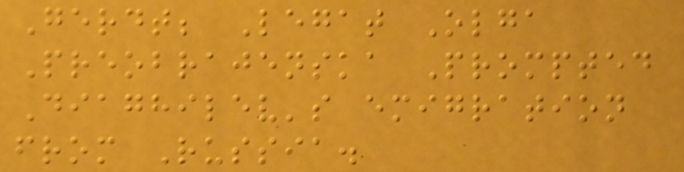Gerdt; Legat Olga
Preobrajenska Prompted
Diaghilev's emigration
from Russia.
